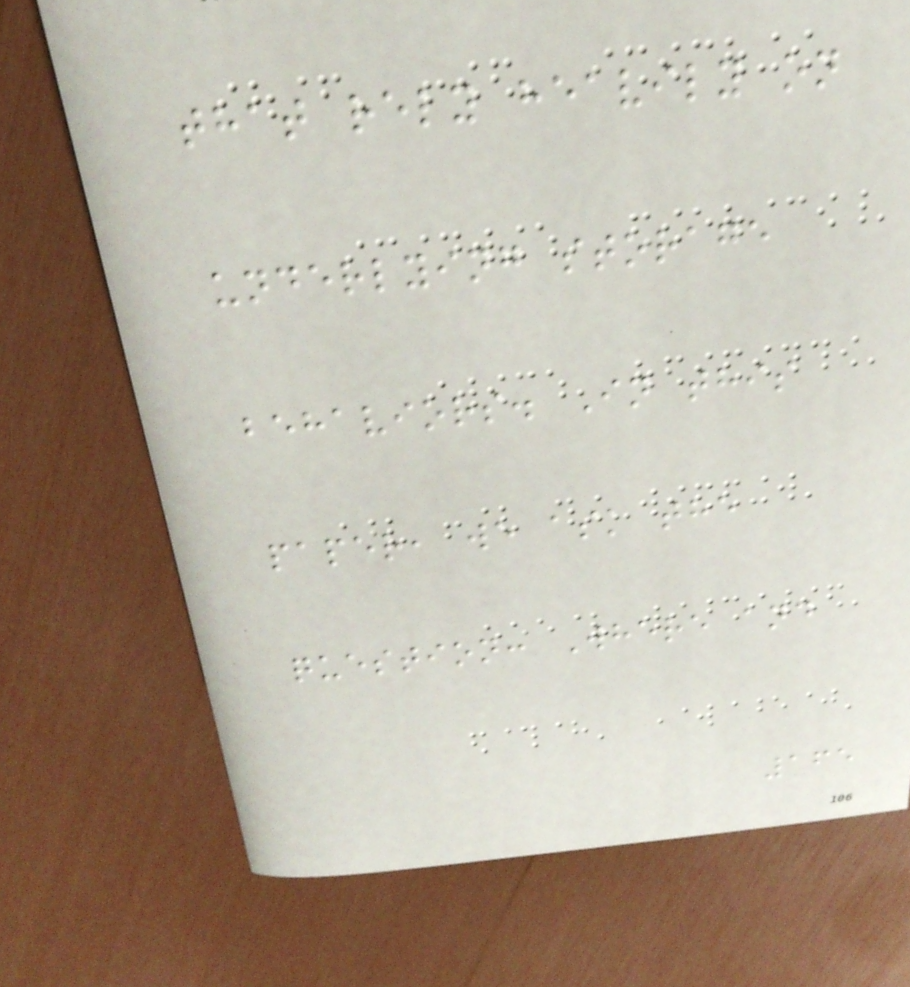that rely heavily on
underlying storage
behaviors. In this
paper, we ask the
question: Where and
165
